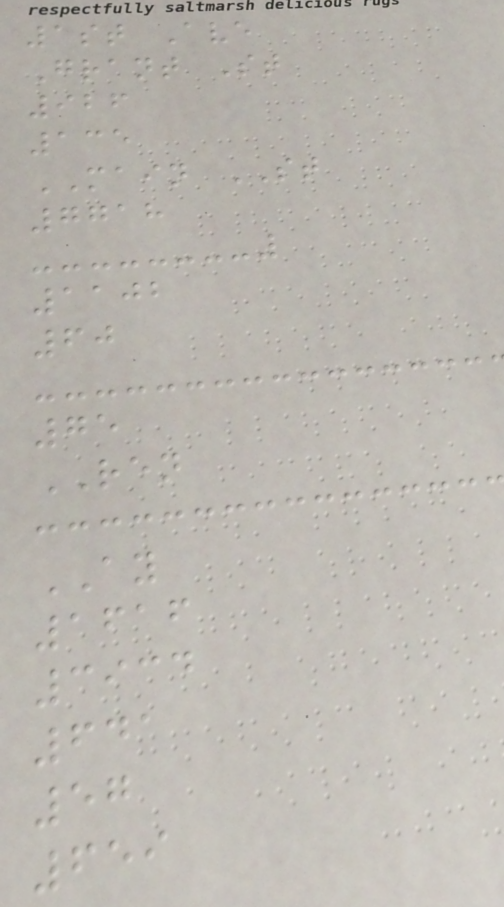1st Ave
Grant St
926
135
MAIN ST
7718
1102
60
75
REN
AY
1616
3934
641
57
659
